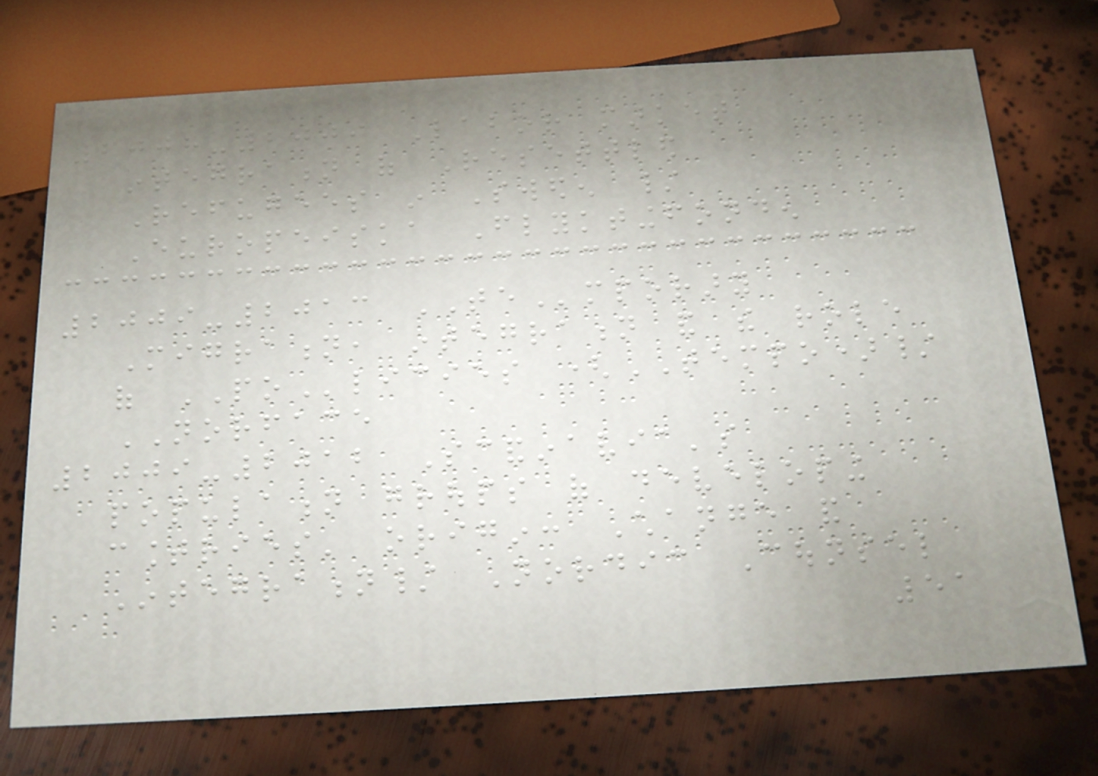2008-2009 Labor market
integration of Resettled
Refugees in Sweden /
Europeiska Flyktingfonden
2009-2013 TEmporary
Migration, integration and the role
of POlicies (TEMPO)/
NORFACE
2009-2012 Scandinavia's
population groups of developing
countries' origin: Change and
Integration/ Nordic Counsel
51
